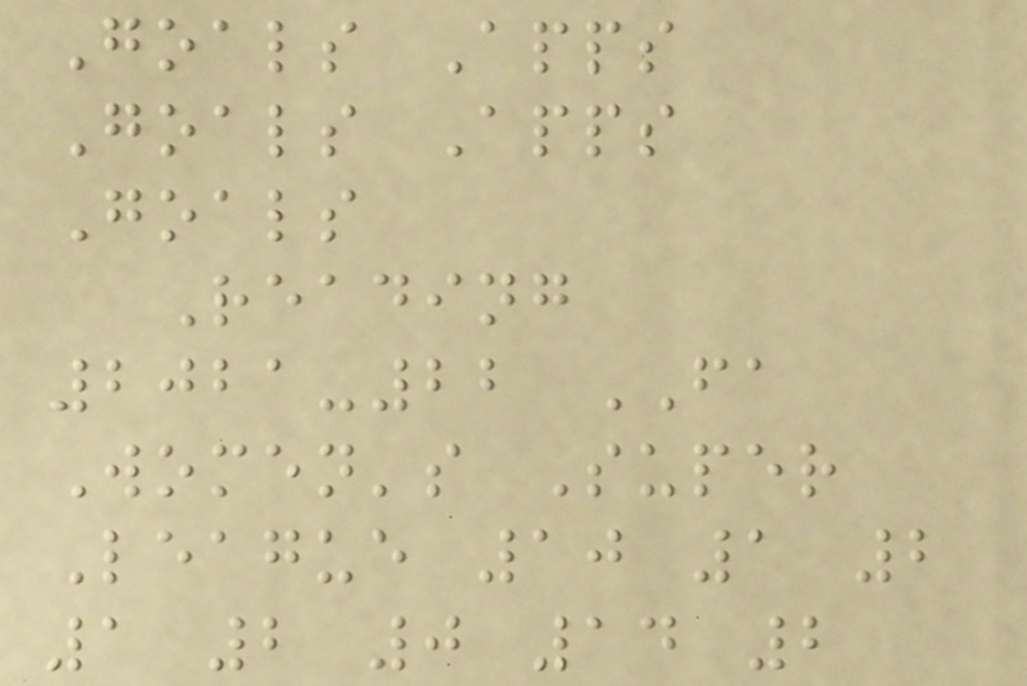Goals Apps
Goals Apps
Goals
Reading
2021-22 FA
Women's Super
League 10 1 2
1 2 0 14 2
